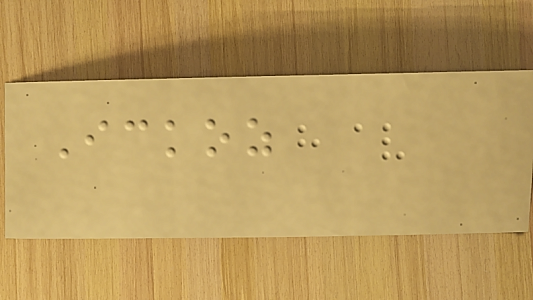Ickoz
